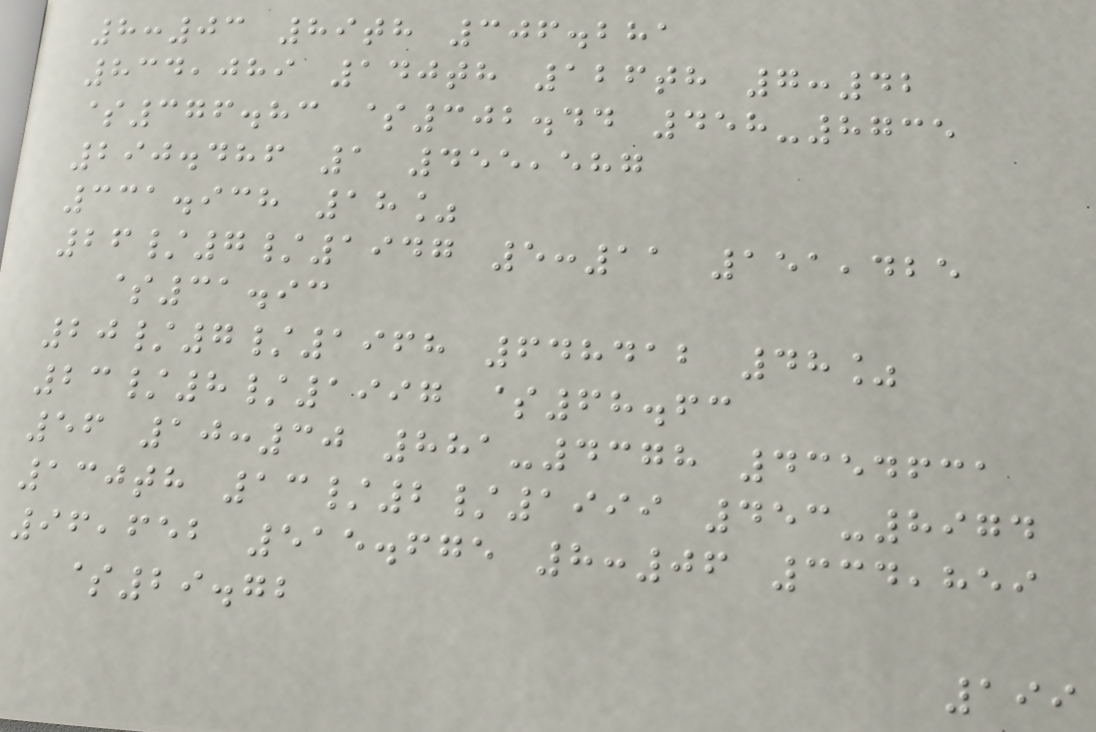8:03 89th 306.281
834,089 140th 126th 7:42
$376.83 $302.44 458-8735
290.486 1 455,587
331.938 18%
26/7/1947 5:11 151,425
$31.93
20/7/1968 648412 48%
23/8/1997 $68.63
56 10:30 881-4378 4354631
130th 13/2/1999 453-8974
96,652 515.675 8:06 334,859
$29.72
199
